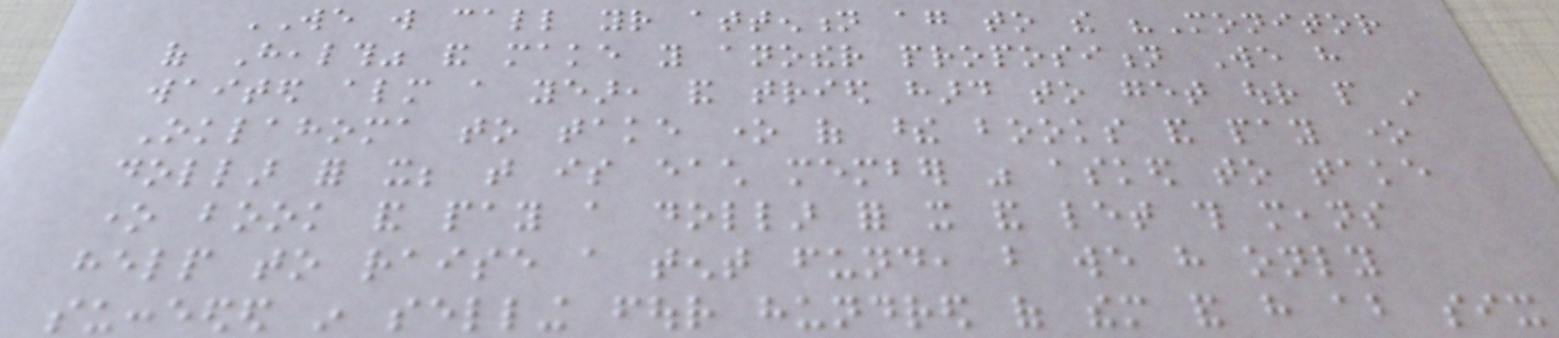WE will call your attention again to the "Monitor
of Health" and make you another proposition We have
waited almost a year, and tried hard to get our people in
Oklahoma to take one of these books and pay one
dollar for it; that is each member was asked to take
one book and pay a dollar for it and let this means
help to raise a tent fund, but we have only
succeeded in selling four hundred of them and have about six
